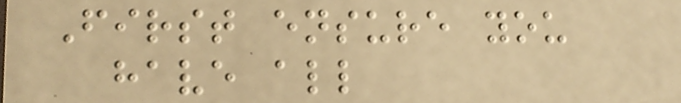First ensure you
have all
